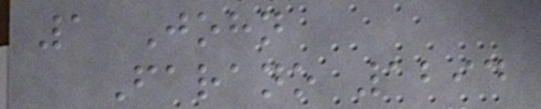1 John
Farano 1294
